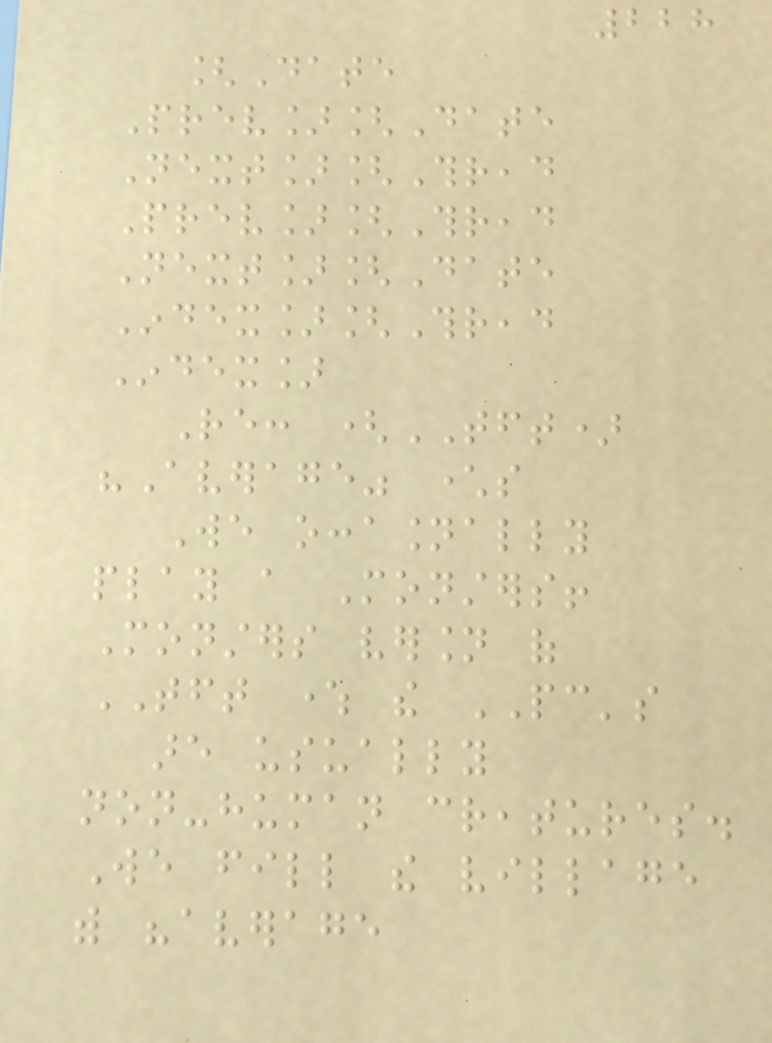228
[Date
Prev][Date
Next][Thread
Prev][Thread
Next][Date
Index][Thread
Index]
Re: (TFT)
"Average" characters
We occasionally
play a Monsters!
Monsters version of
TFT where the PC's
are usually
non-human creatures.
We fill the village
with "average
